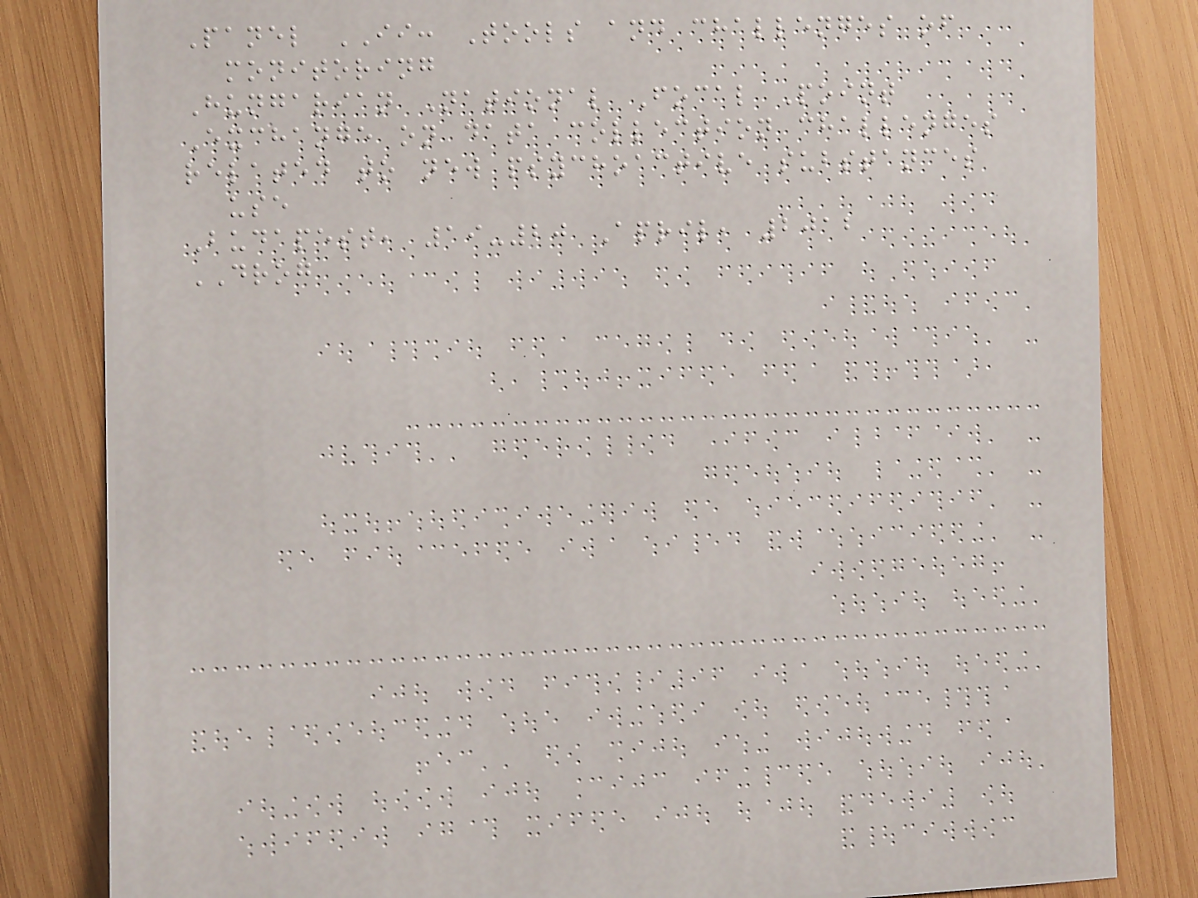Panel II: Tools and challenges of
monitoring
Hungarian National Focal Point
Exchange on data collection challenges
related to new psychoactive substances
use
Budapest, 19-20 April, 2012
DROG
